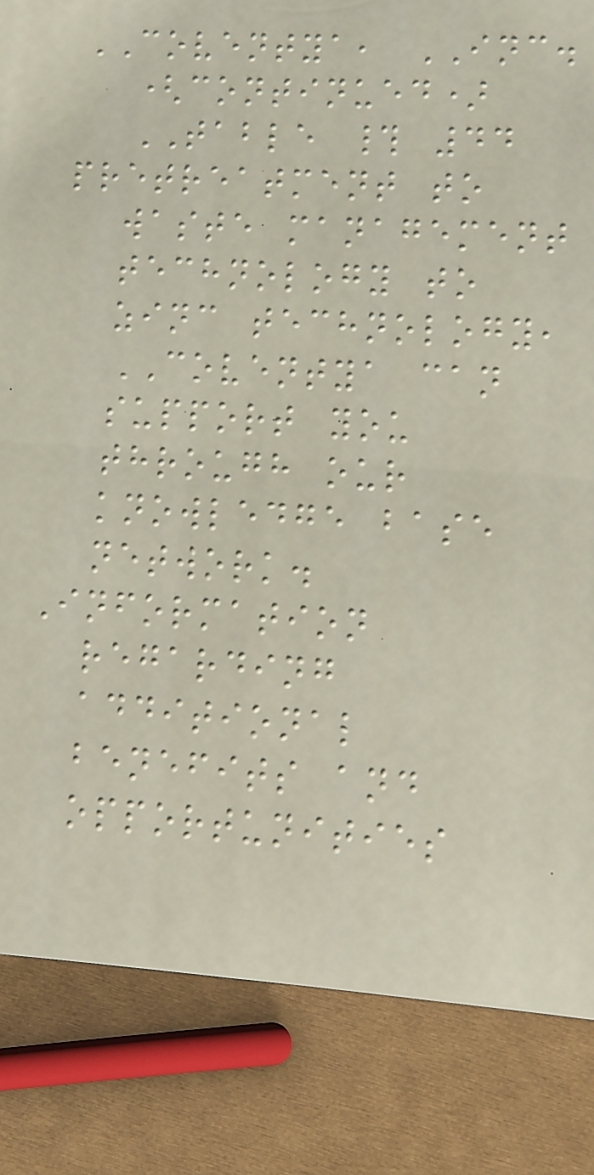COVENTYA, INC.
(continued)
TABLE # 44
pretreatment to
waste management
technology to
zinc technology,
COVENTYA can
support you
through our
knowledge base
network.
Information
regarding
additional
benefits and
opportunities
